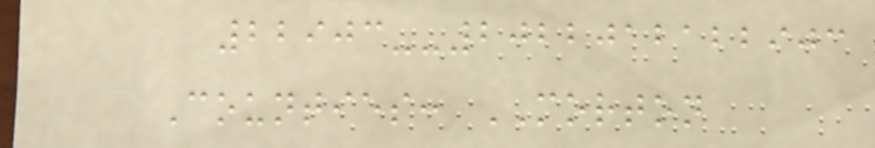22903--2022012122903
Counties: MORTON
